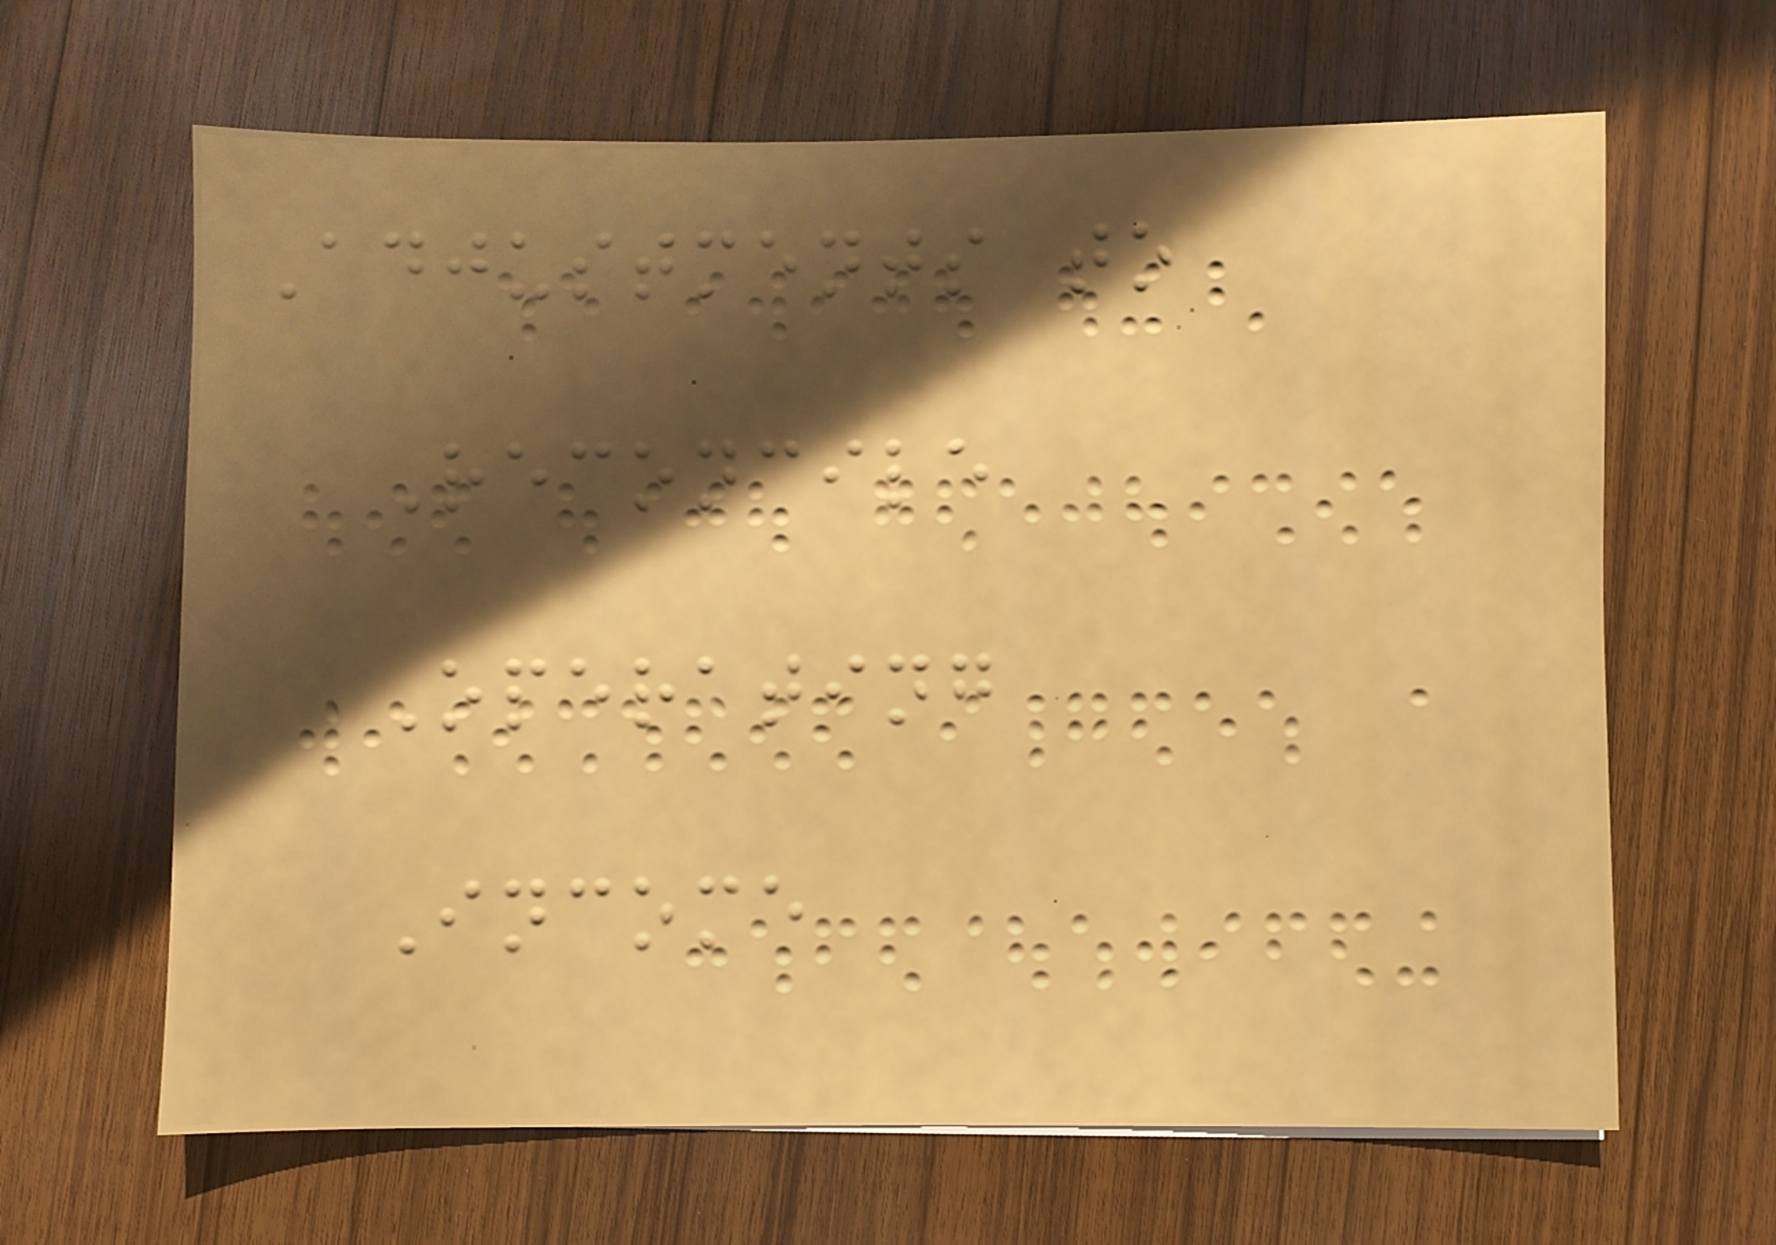Adjustments to
Reconcile
Operating
Income
